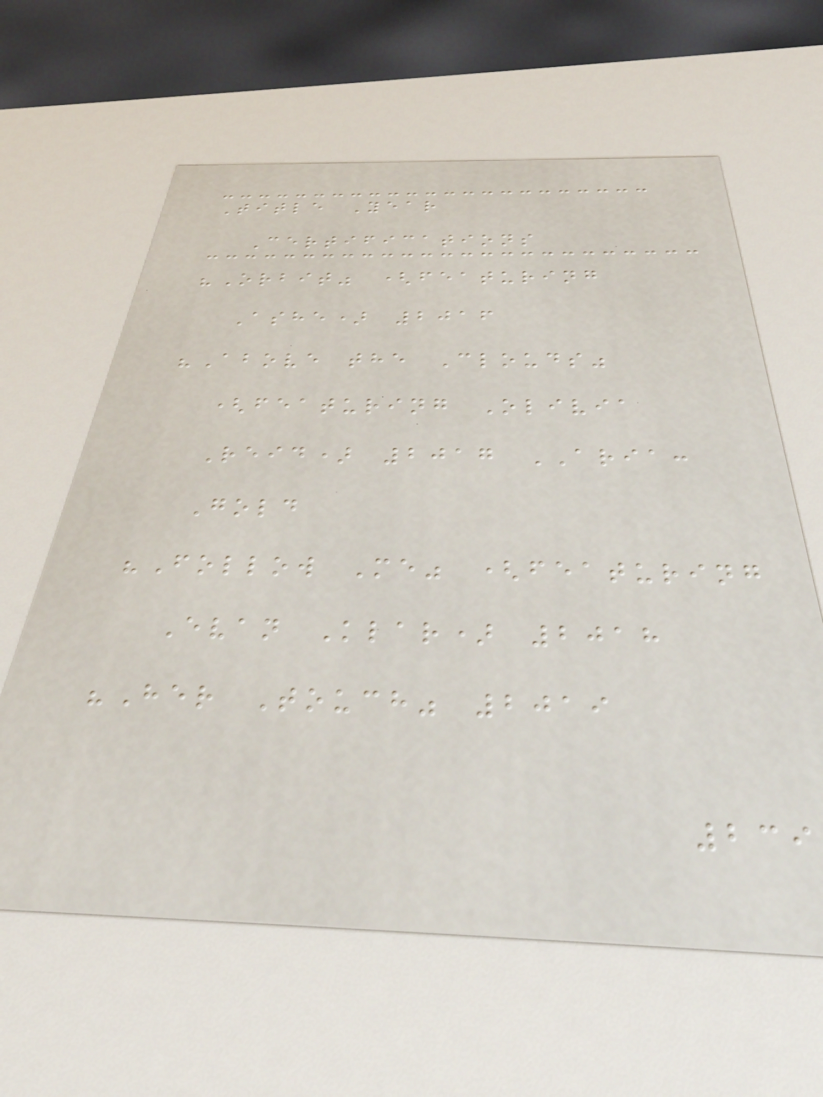Title Year
Certifications
"Orbit" (featuring
Ashe) 2016
"Above the Clouds"
(featuring Olivia
Reid) 2017 ARIA:
Gold
"Follow Me" (featuring
Evan Klar) 2018
"Her Touch" 2019
239
